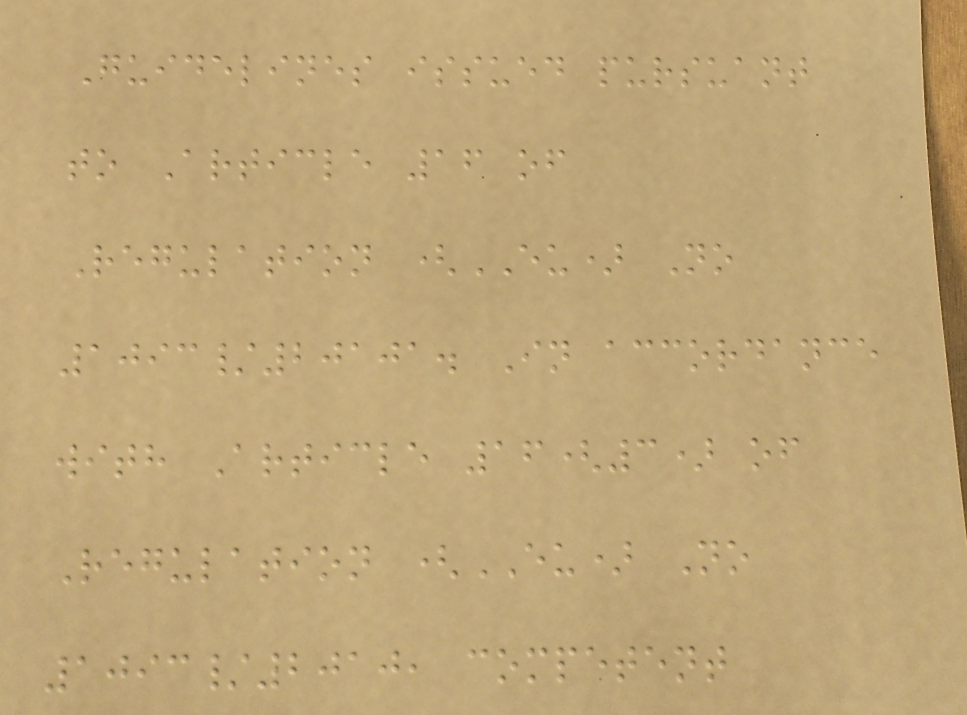Guidelines issued pursuant
to Article 16 of
Regulation (EU) No
1093/20101. In accordance
with Article 16(3) of
Regulation (EU) No
1093/2010, competent
